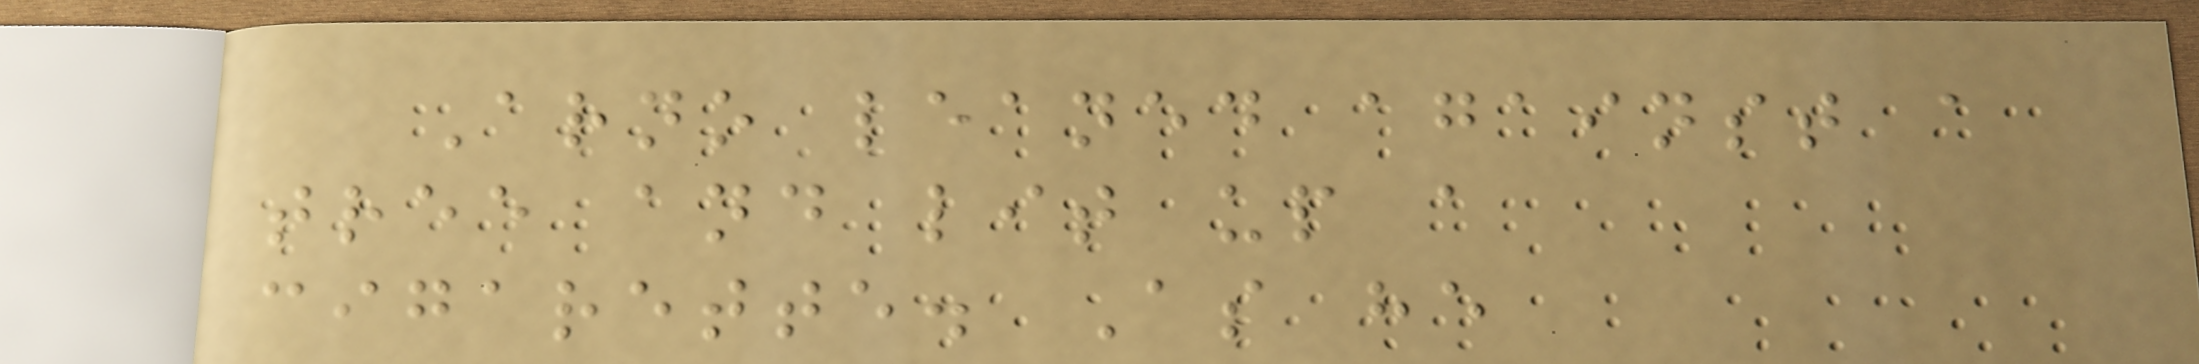Arno leaned against a
tree and lit up a
cigarette. As he
